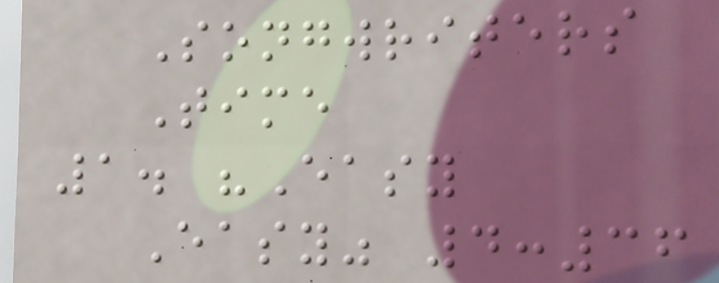Songwriters
Time
1. "Easy
Easy" 4:36
